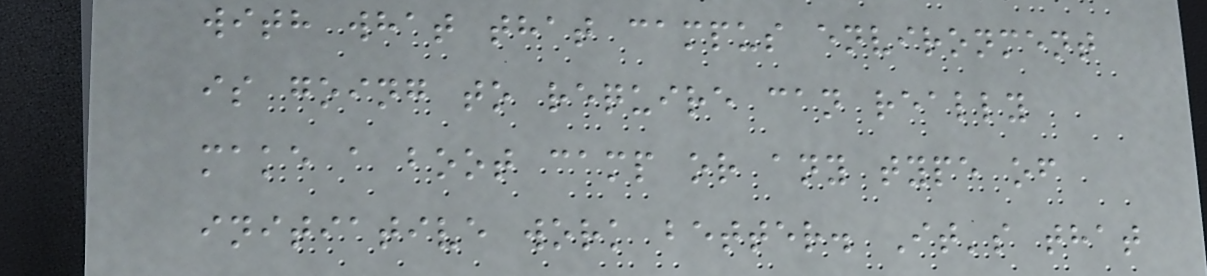with what that campus environment
is going to require can really
make a boot camp or any type of
initiative work better. It's that
